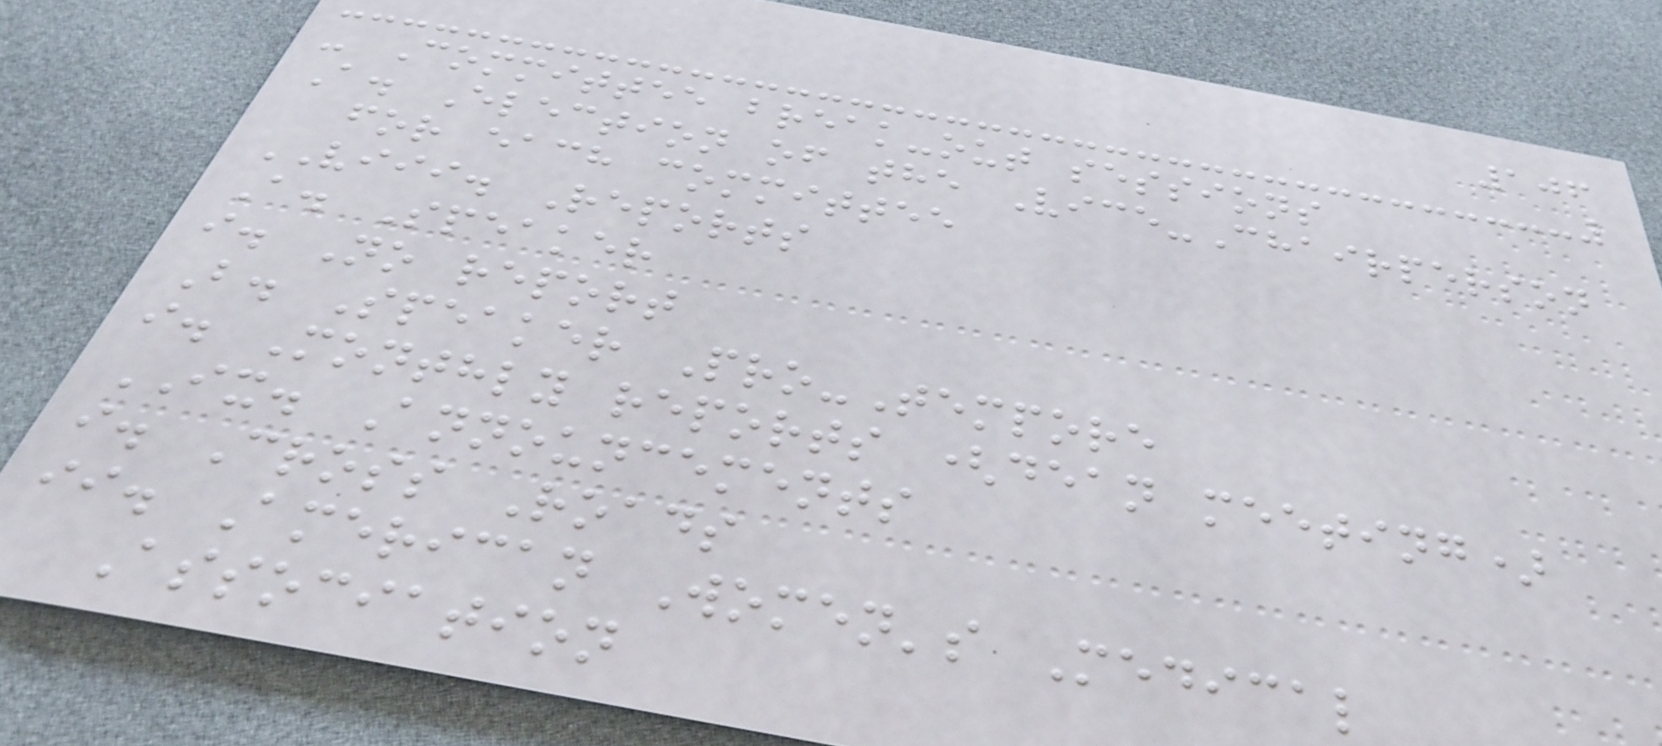106
- Committee break-out sessions
A. Election of the Vice-Chairperson
for each committee
VIII. Reports
A. Speaker
i. No report
B. Speaker Pro-Tempore
i. Monthly reports (dean meeting)
IX. Announcements
i. Cross Roads
ii. American Women's Medical
Association
